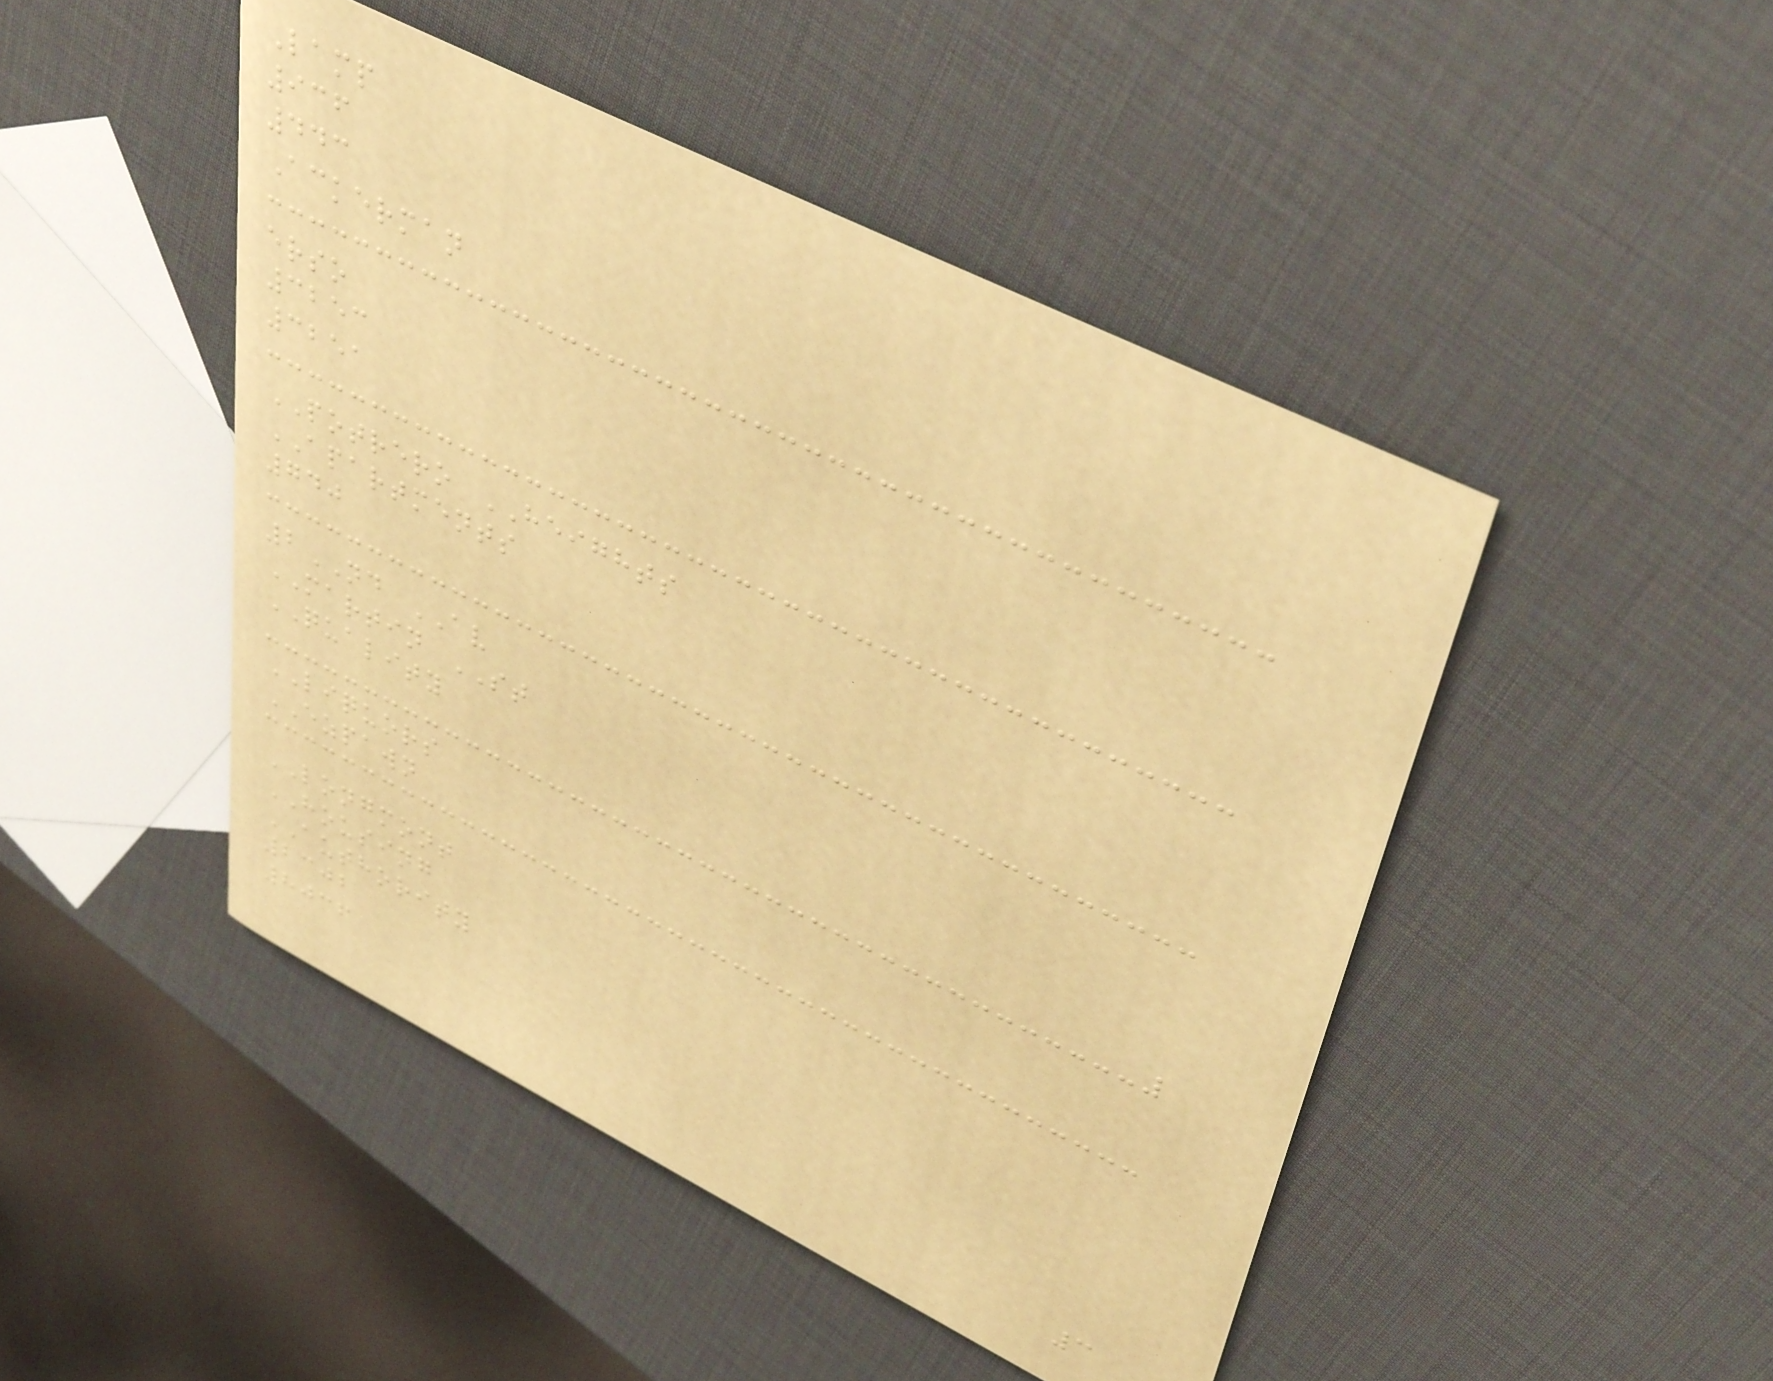Lamp
936
443
Ackerman
erso
3253
3251
POTRERO HEIGHTS
APARTMENTS
740
2ND AV
MARTIN ST
QUALITY
LIQUORS
EZPAWN
LONGMONT
HOUSING
AUTHORITY
2302
8036
3
